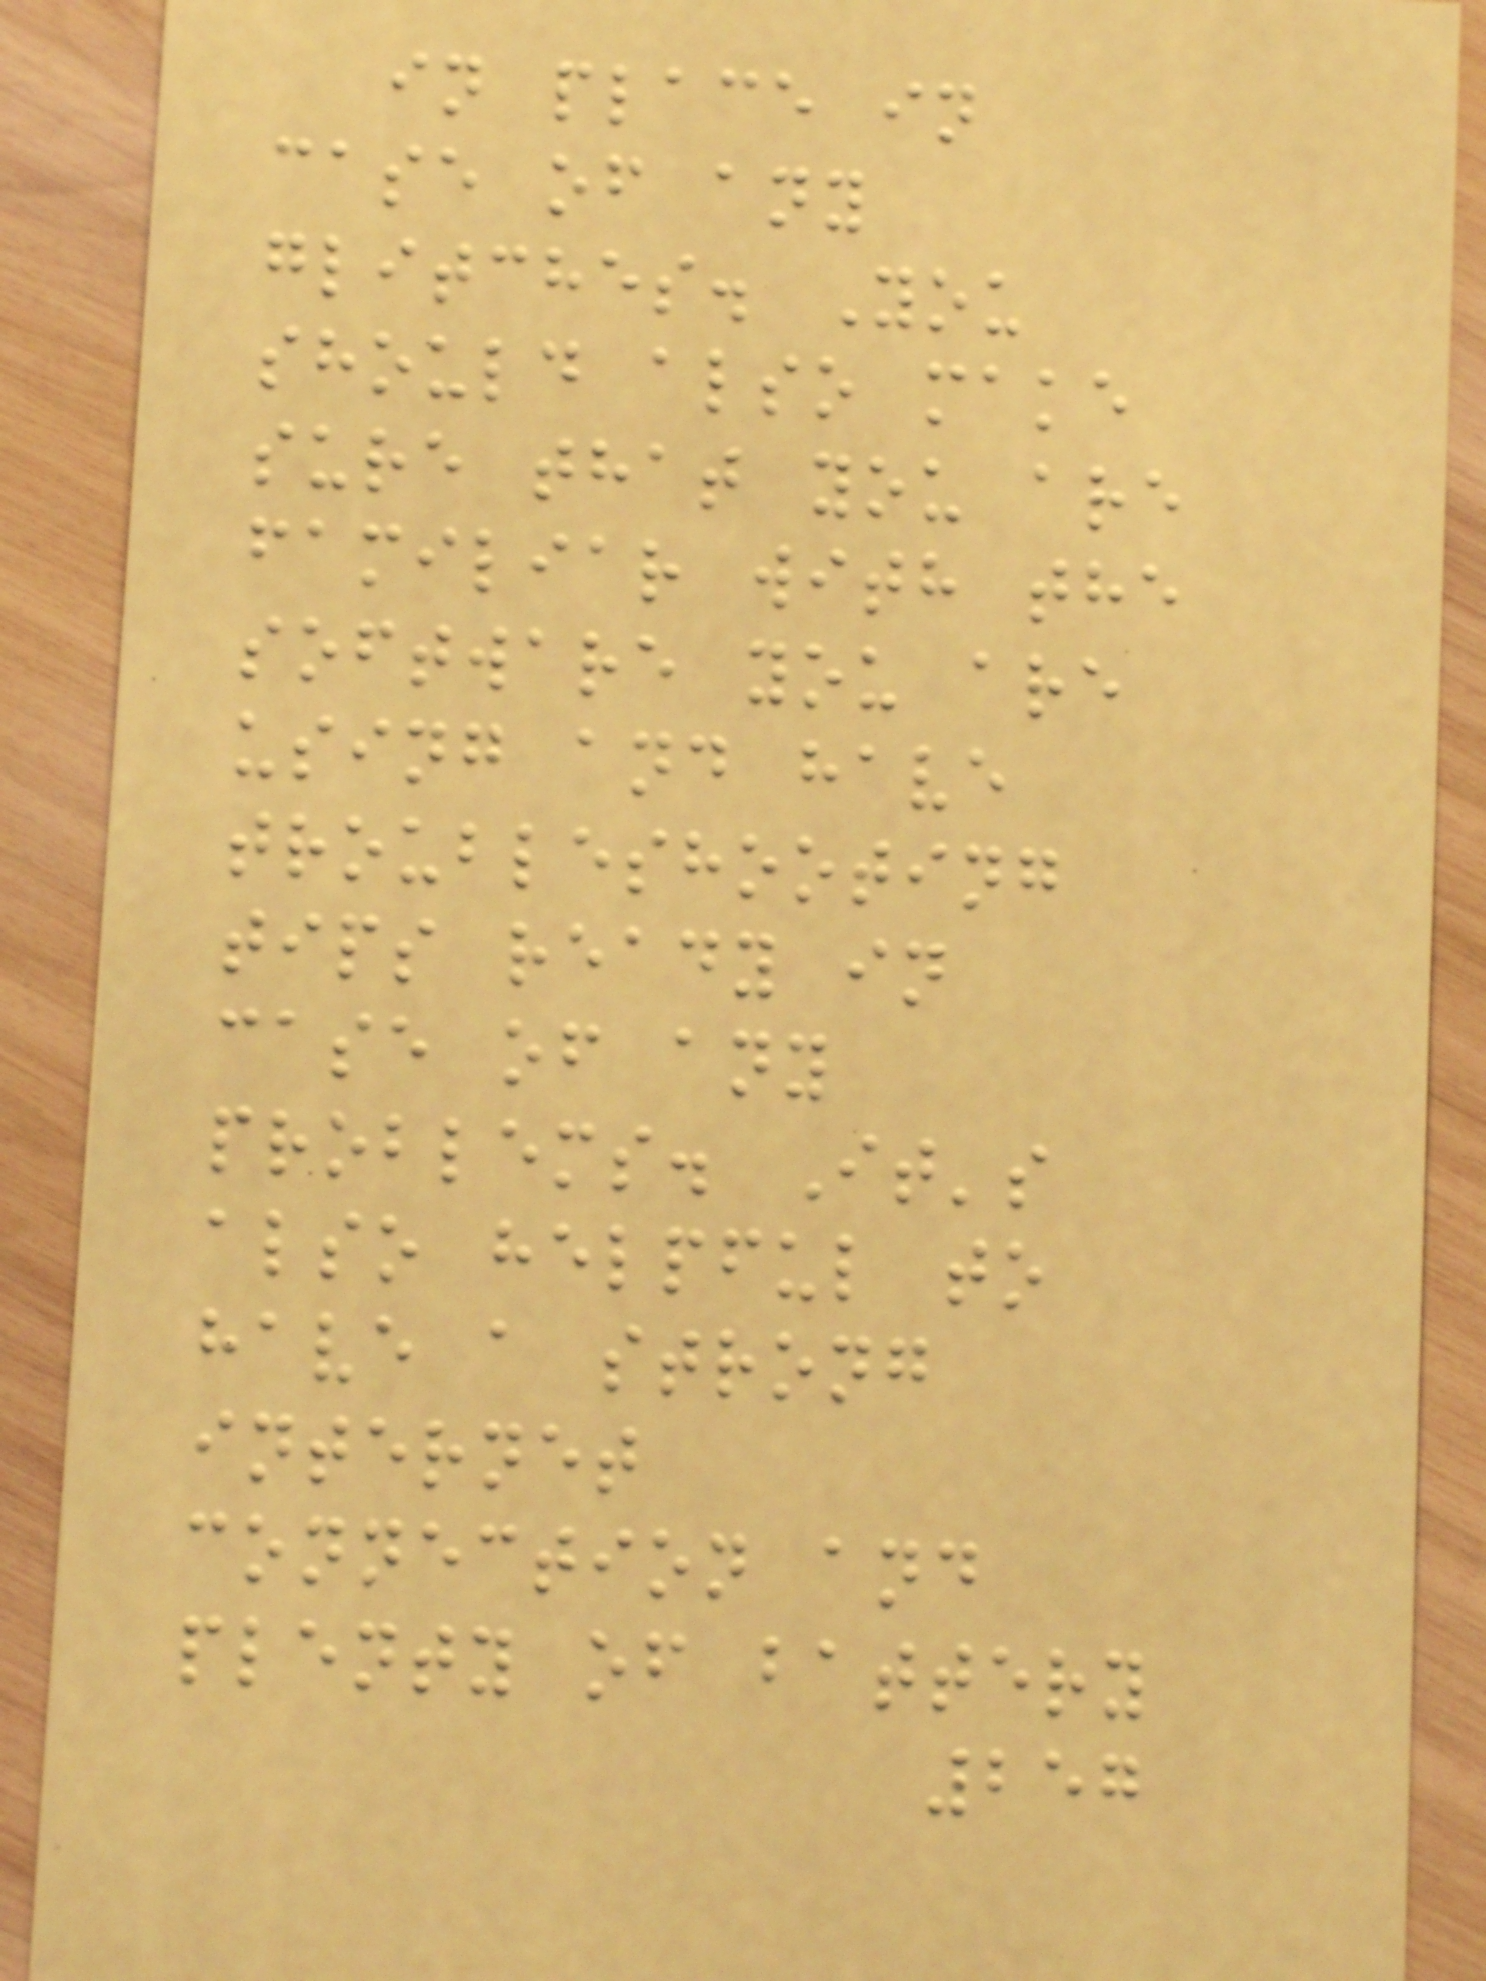in place in
case of any
glitches. You
should also make
sure that you are
familiar with the
software you are
using and have
troubleshooting
tips ready in
case of any
problems. It's
also helpful to
have a strong
internet
connection and
plenty of battery
257
